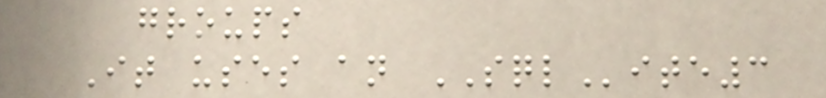groups
It uses an SQLite3
